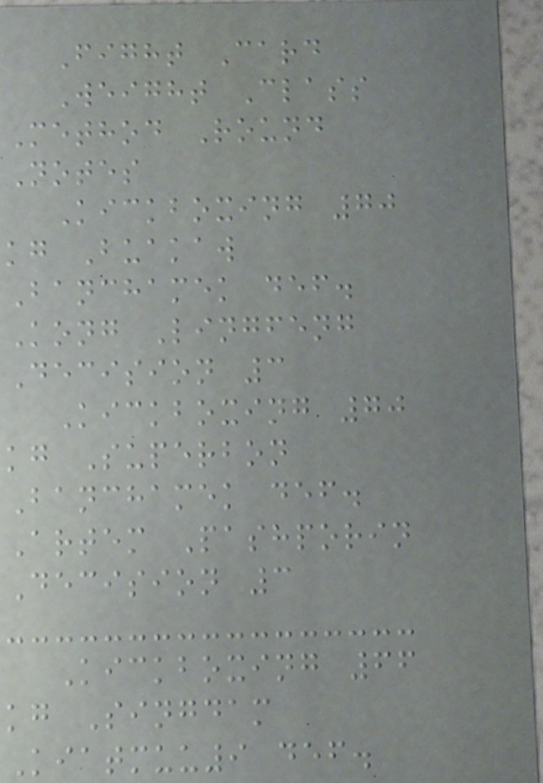Fight Card
Weight Class
Method Round
Notes
Kickboxing 70
kg Buakaw
Banchamek def.
Kong Lingfeng
Decision 3
Kickboxing 70
kg Superbon
Banchamek def.
Artem Pashporin
Decision 3
Kickboxing 66
kg Singdam
Kiatmuu9 def.
